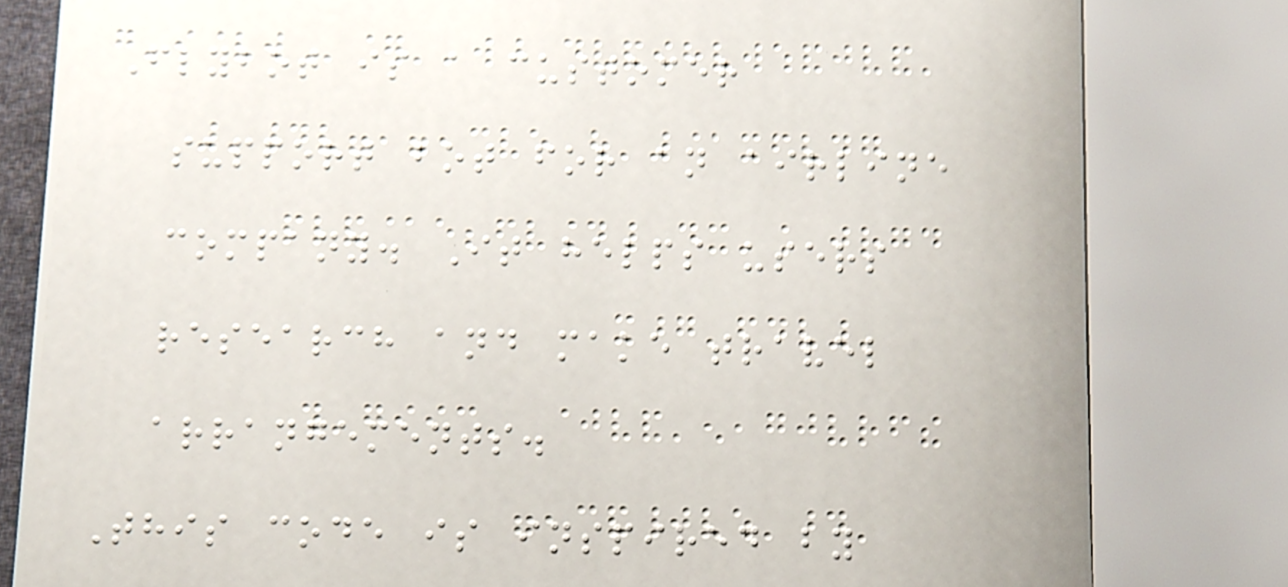Flybot is a customer
support bot for an airline
company. It helps users
research and make travel
arrangements.
This code is inspired by
